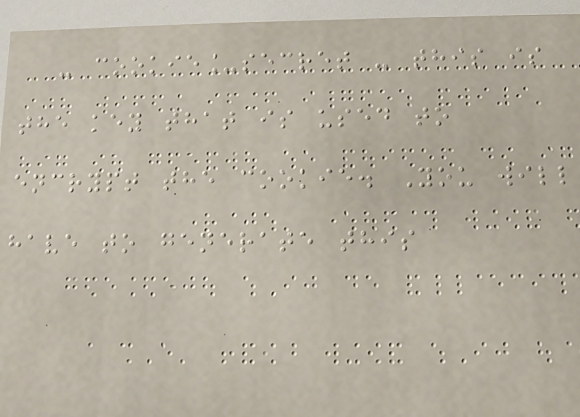- cookie_secret - this is
the key that is used to
encrypt the cookie. You will
have to generate this
